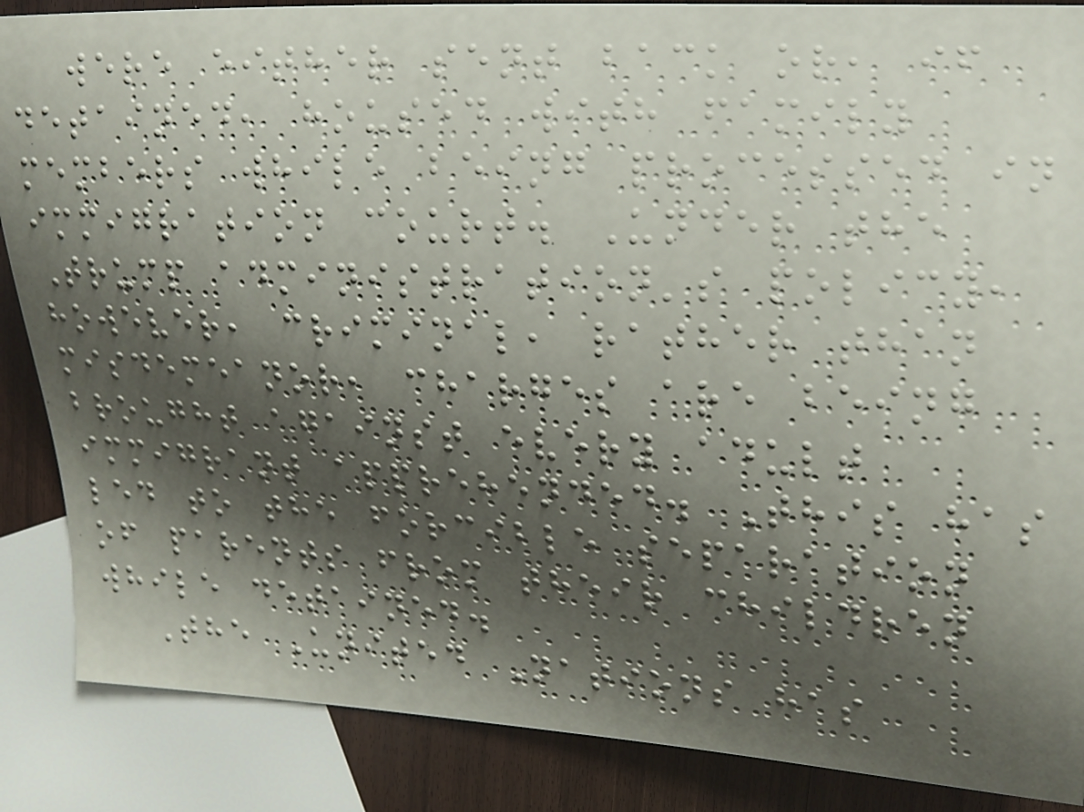were either sent back or, if
detained, housed with family
members while being processed in
immigration court. Under the
Trump administration's policy,
however, criminal, rather than
misdemeanor, charges are being
brought against every adult
immigrant apprehended. This has
led to the forcible separation
of parents from their children
while detained.
The United Nations has
